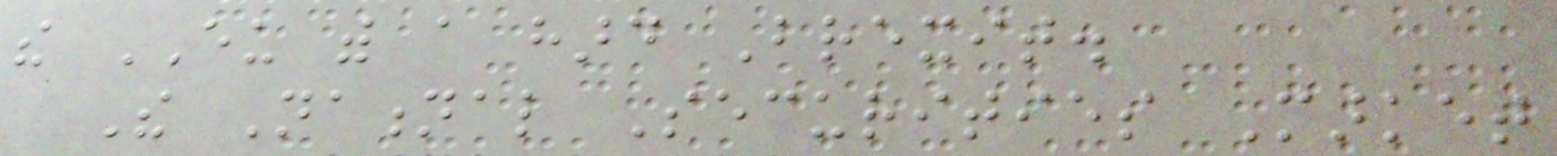the EU with a hard Brexit.
The National Securities Market
